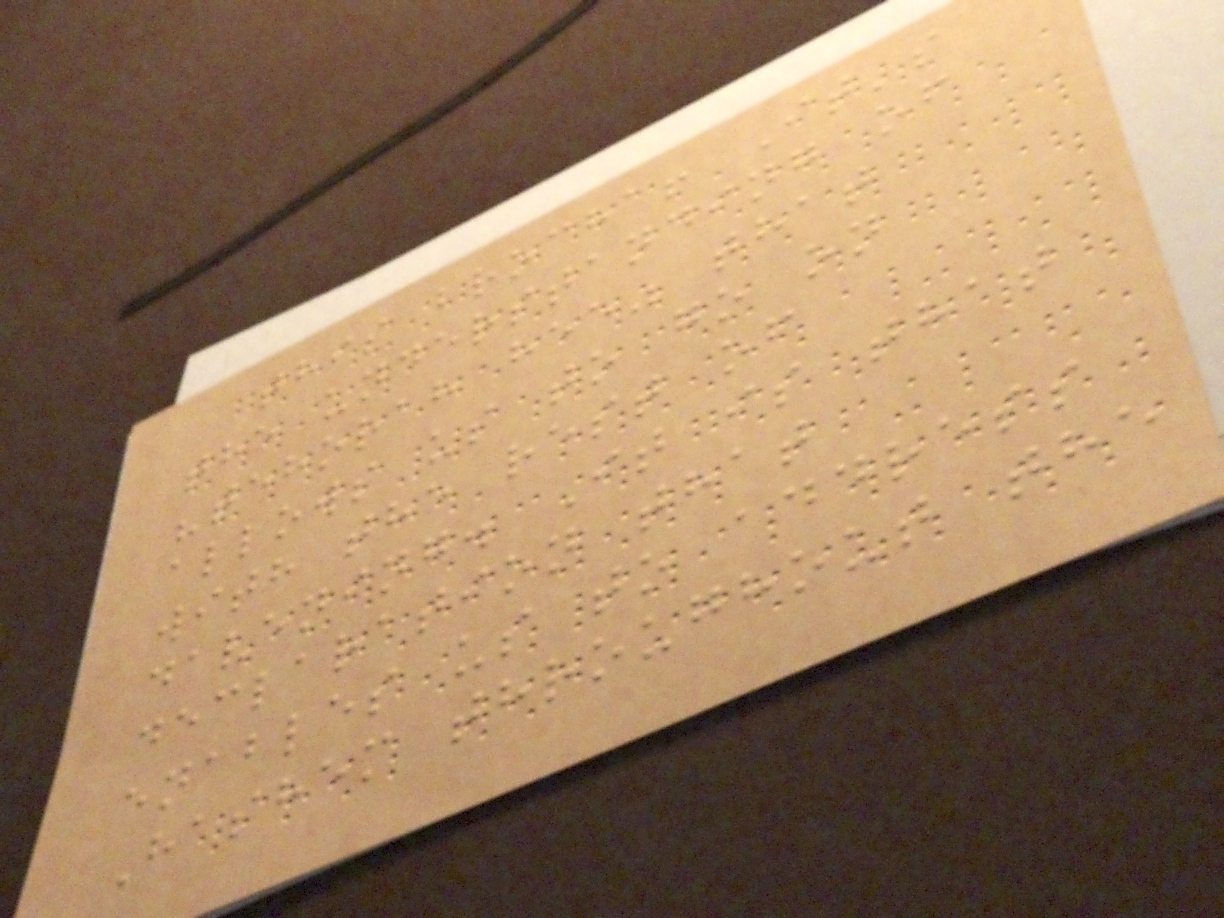this brocha! It's
the understanding of
"tehorah hee" that
allows us to go on
with the rest of
davening. It is that
declaration that
enables us to address
Hashem throughout the
